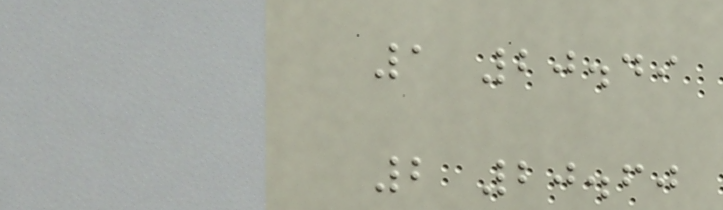1 20.49
2 20.60
